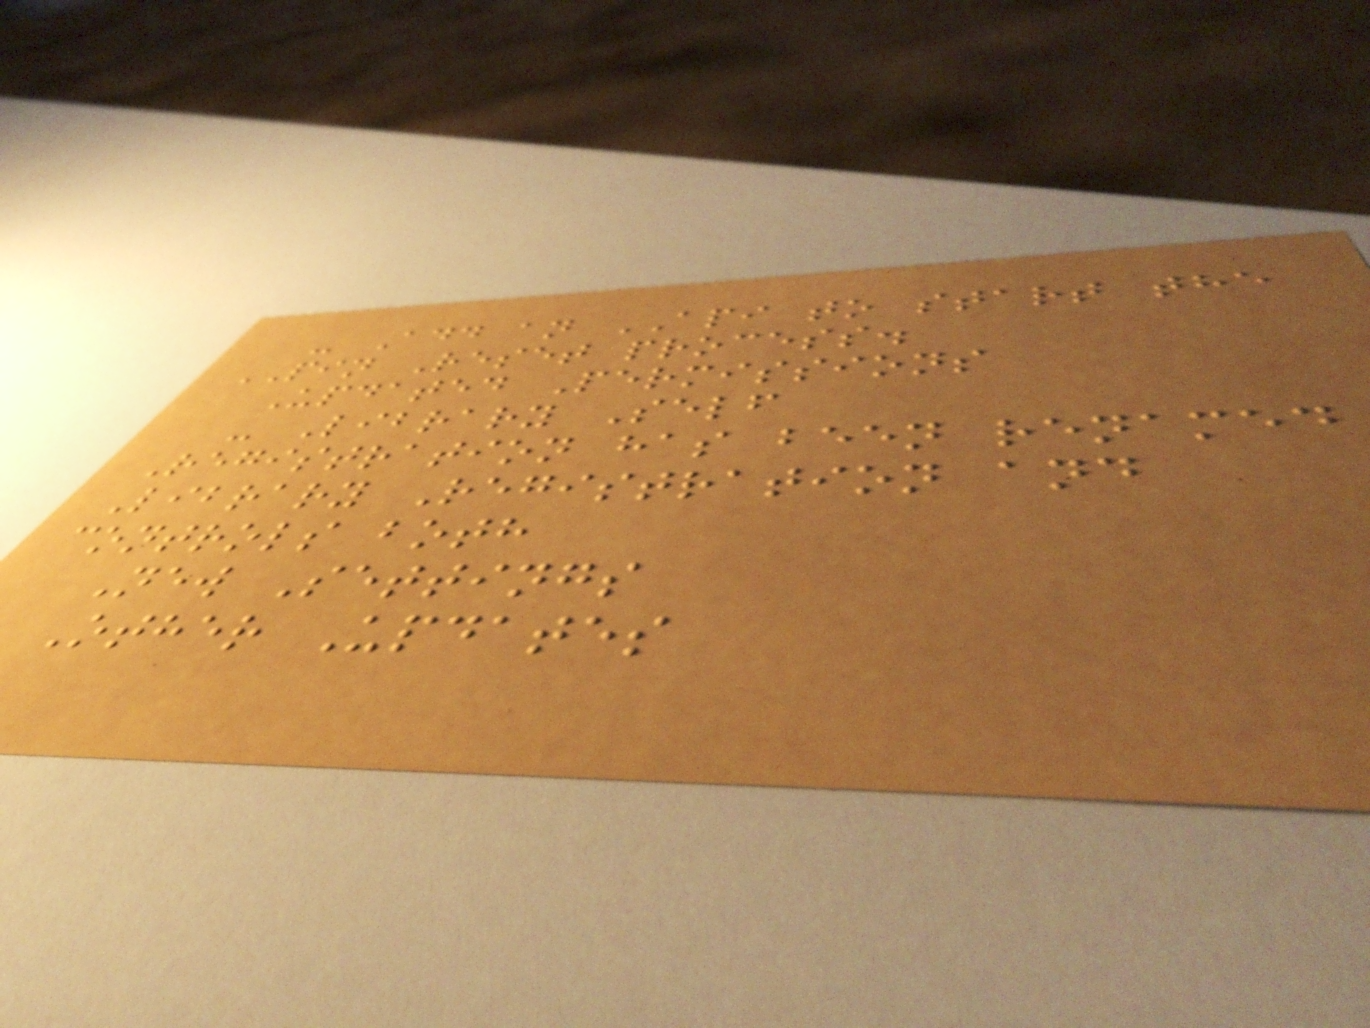- Add an API to start the
PIN Reset process.
Updated Permissions
- Library Self
Registration has been renamed
Library Registration and
controls both
New Settings
Other Updates
